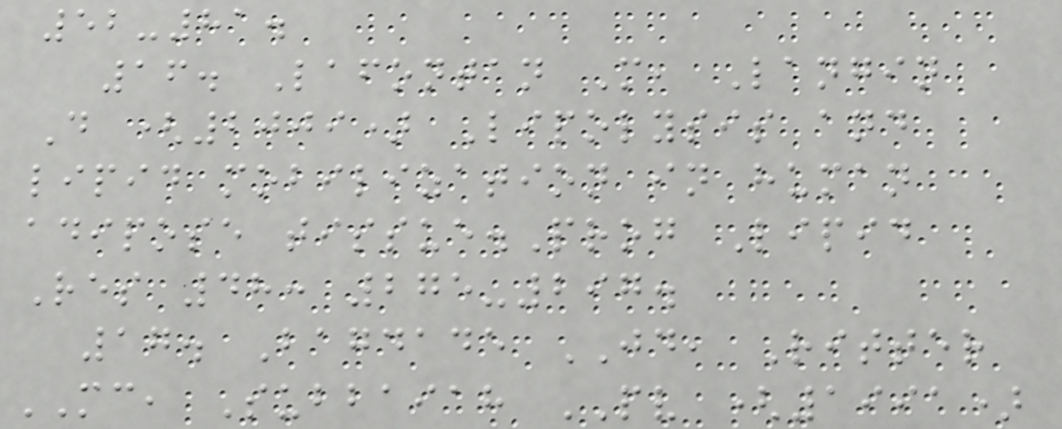52-81.
16. Lafontan M, Langin
D (2009) Lipolysis and
lipid mobilization in human
adipose tissue.Prog Lipid
Res 48: 275-297.
17. Bagdade JD, Ritter
MC, Subbaiah PV (1991)
